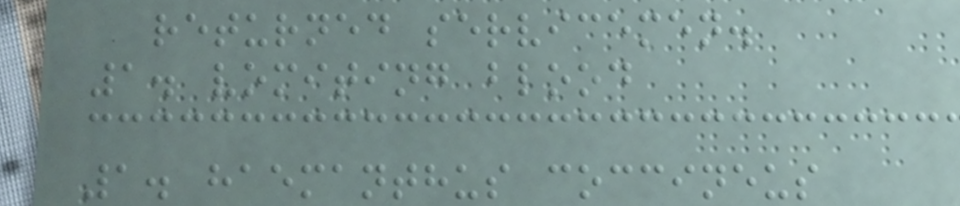returned servicemen.
1. vomiting blood
1. haemanthus coccineus
